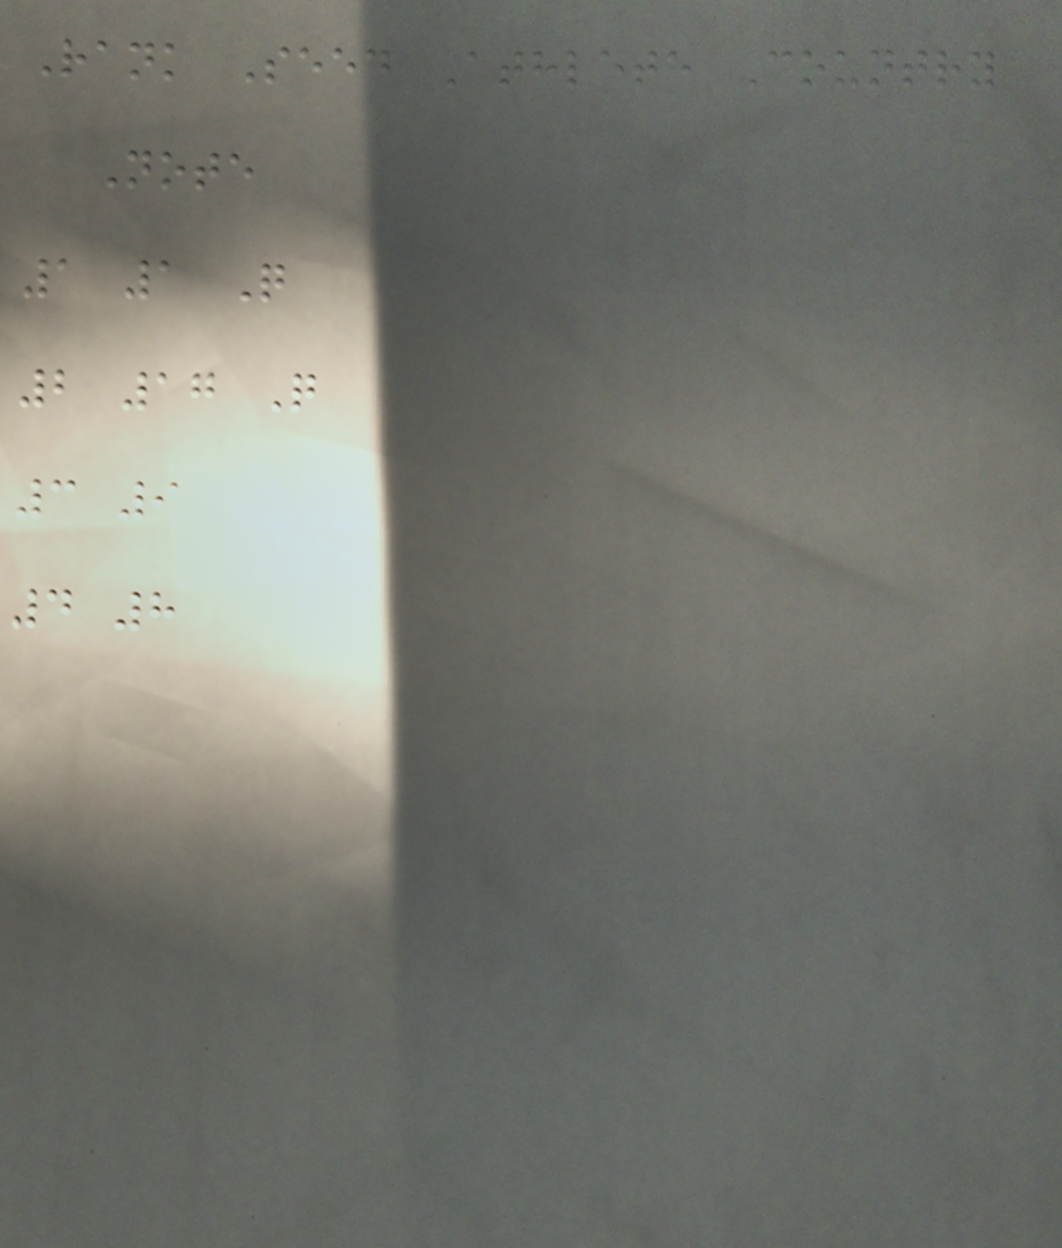Rank Seed Athlete Country
Note
1 1 Q
2 17 Q
3 9
4 8
